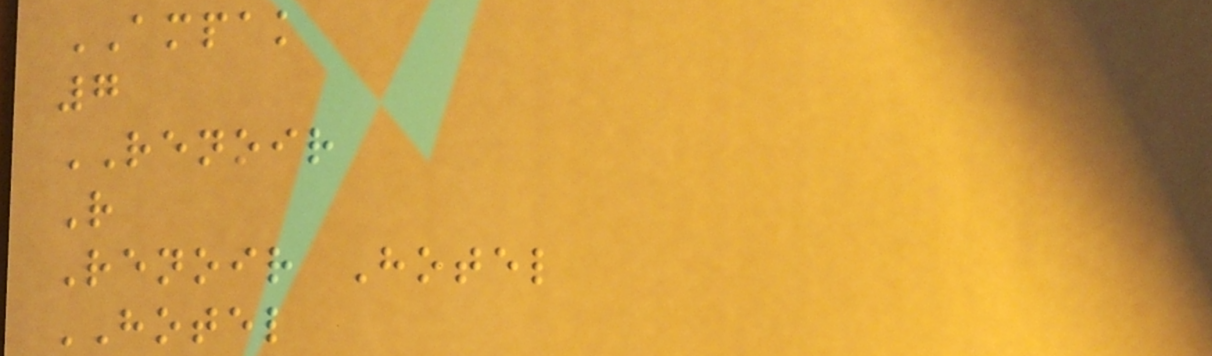AMPAK
7
RENOIR
R
Renoir Hotel
HOTEL
